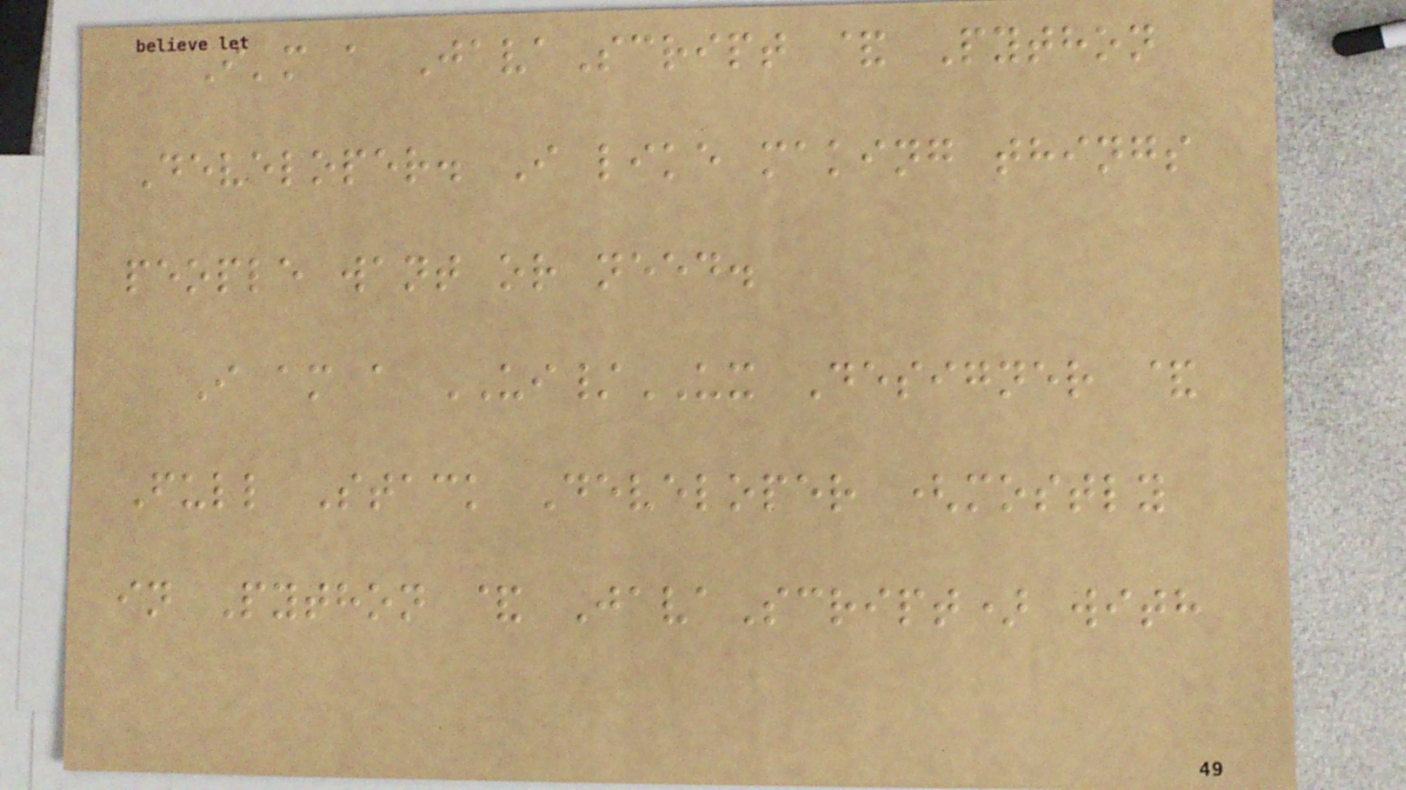I'm a JavaScript & Python
Developer. I like making things
people want or need.
I am a UI/UX Designer &
Full Stack Developer (mostly
in Python & JavaScript) with
